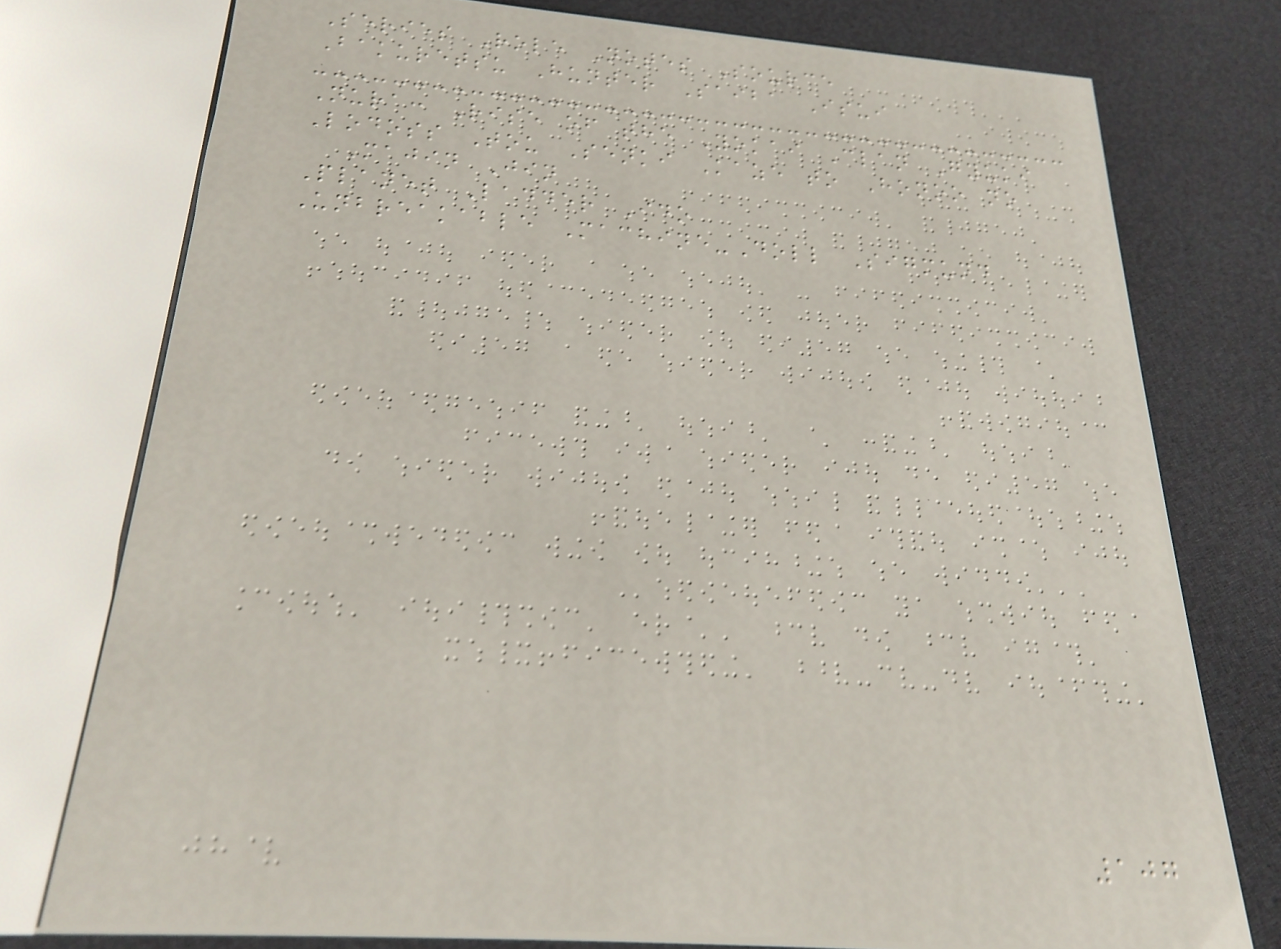Series Role Notes Source
Bakuretsu Hunter Saiba Isui
Nura: Rise of the Yokai Clan Gyuki
Lodoss Tou Senki Kaze to Honoo no
Majin Jin
Planet Ladder Ido
Unbreakable Machine-Doll Sigmund
107
